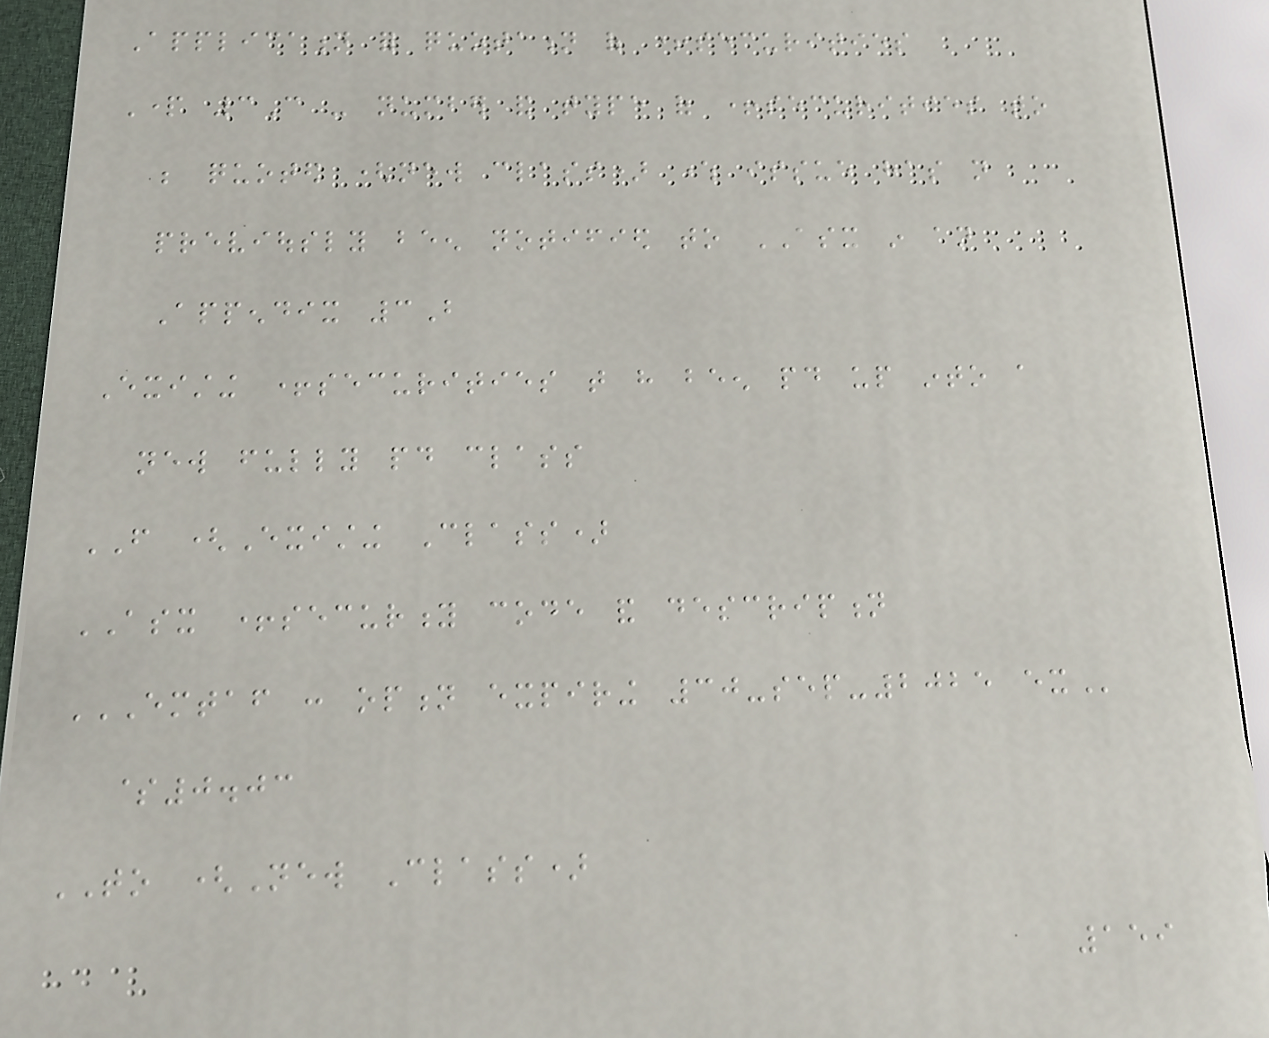Application for quotation of +securities
Part 3C - number and type of +securities to
be quoted (new class) where issue has not
previously been notified to ASX in an
Appendix 3B
Existing +securities that have been paid up into a
new fully paid class
FROM (Existing Class)
ASX +security code and description
EMTAF : OPTION EXPIRING 30-SEP-2025 EX
$0.03
TO (New Class)
159
